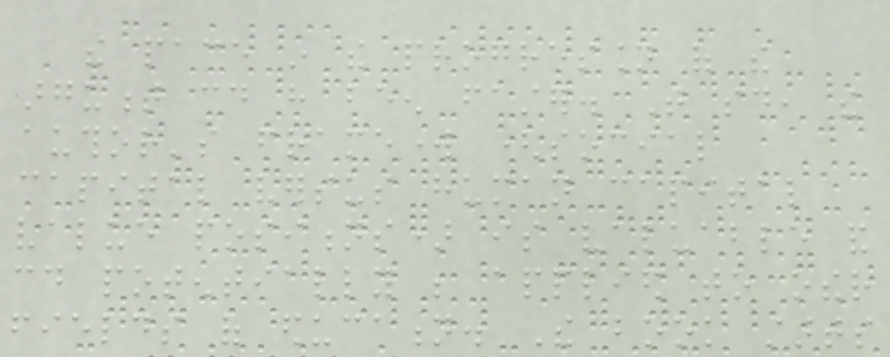the pace in the progression of the
argument could have been faster. That said, the
author's framework (social
capital versus human capital
value positions) is valuable and
could potentially be applied to other
fields of education. The book starts
